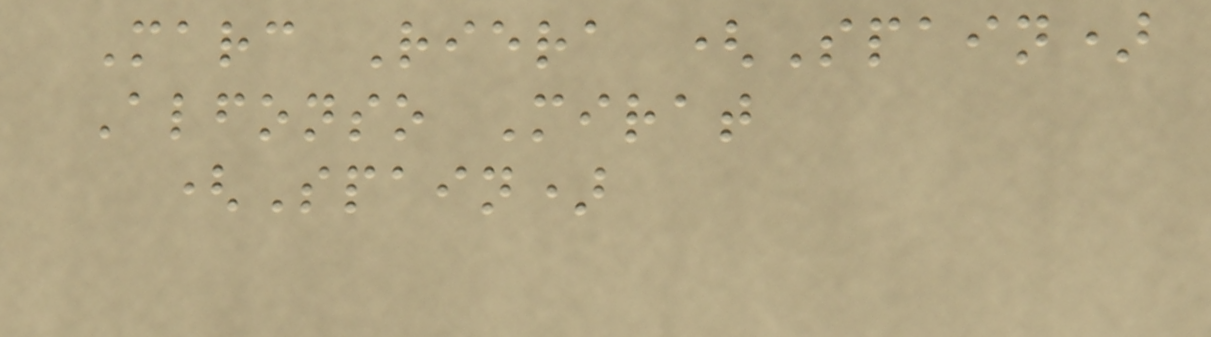Marc Riera (Spain)
Alfonso Mirat
(Spain)
